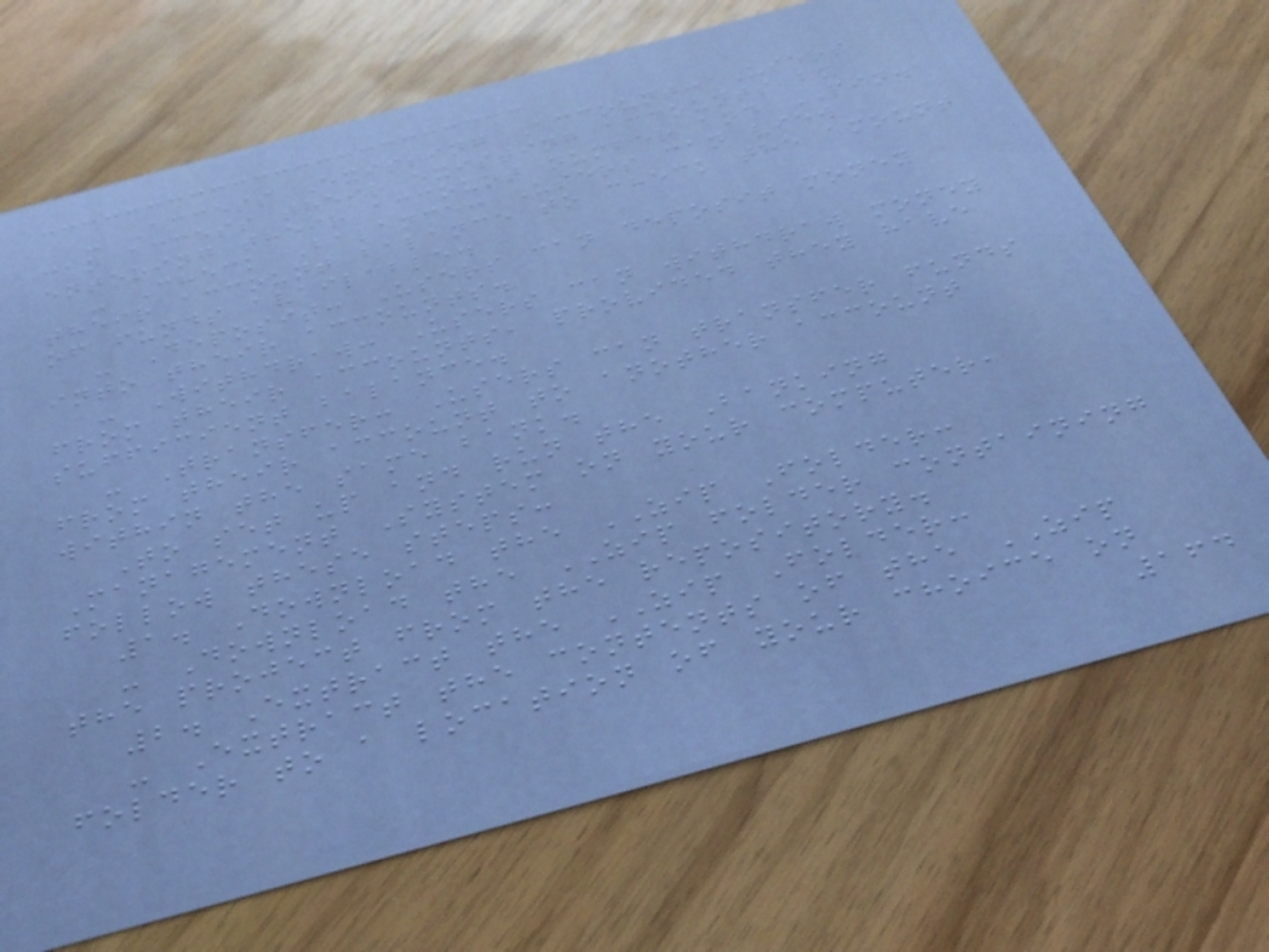- Access Existing Account: Users
can access their existing accounts by
entering their account number and PIN.
- Check Balance: Users can view
their account balance to check the amount
of funds available.
- Deposit: Users can deposit money
into their accounts.
- Withdraw: Users can withdraw money
from their accounts, provided they have
sufficient balance.
- Transfer: Users can transfer funds
from their account to another account
within the same bank.
To set up and run the Banking
Management System on your computer,
follow these steps:
1. Download the ZIP Folder:
- Download the ZIP folder containing
the project from the repository.
2. Extract the ZIP Folder:
- Extract the contents of the ZIP
folder to a location of your choice on
164
